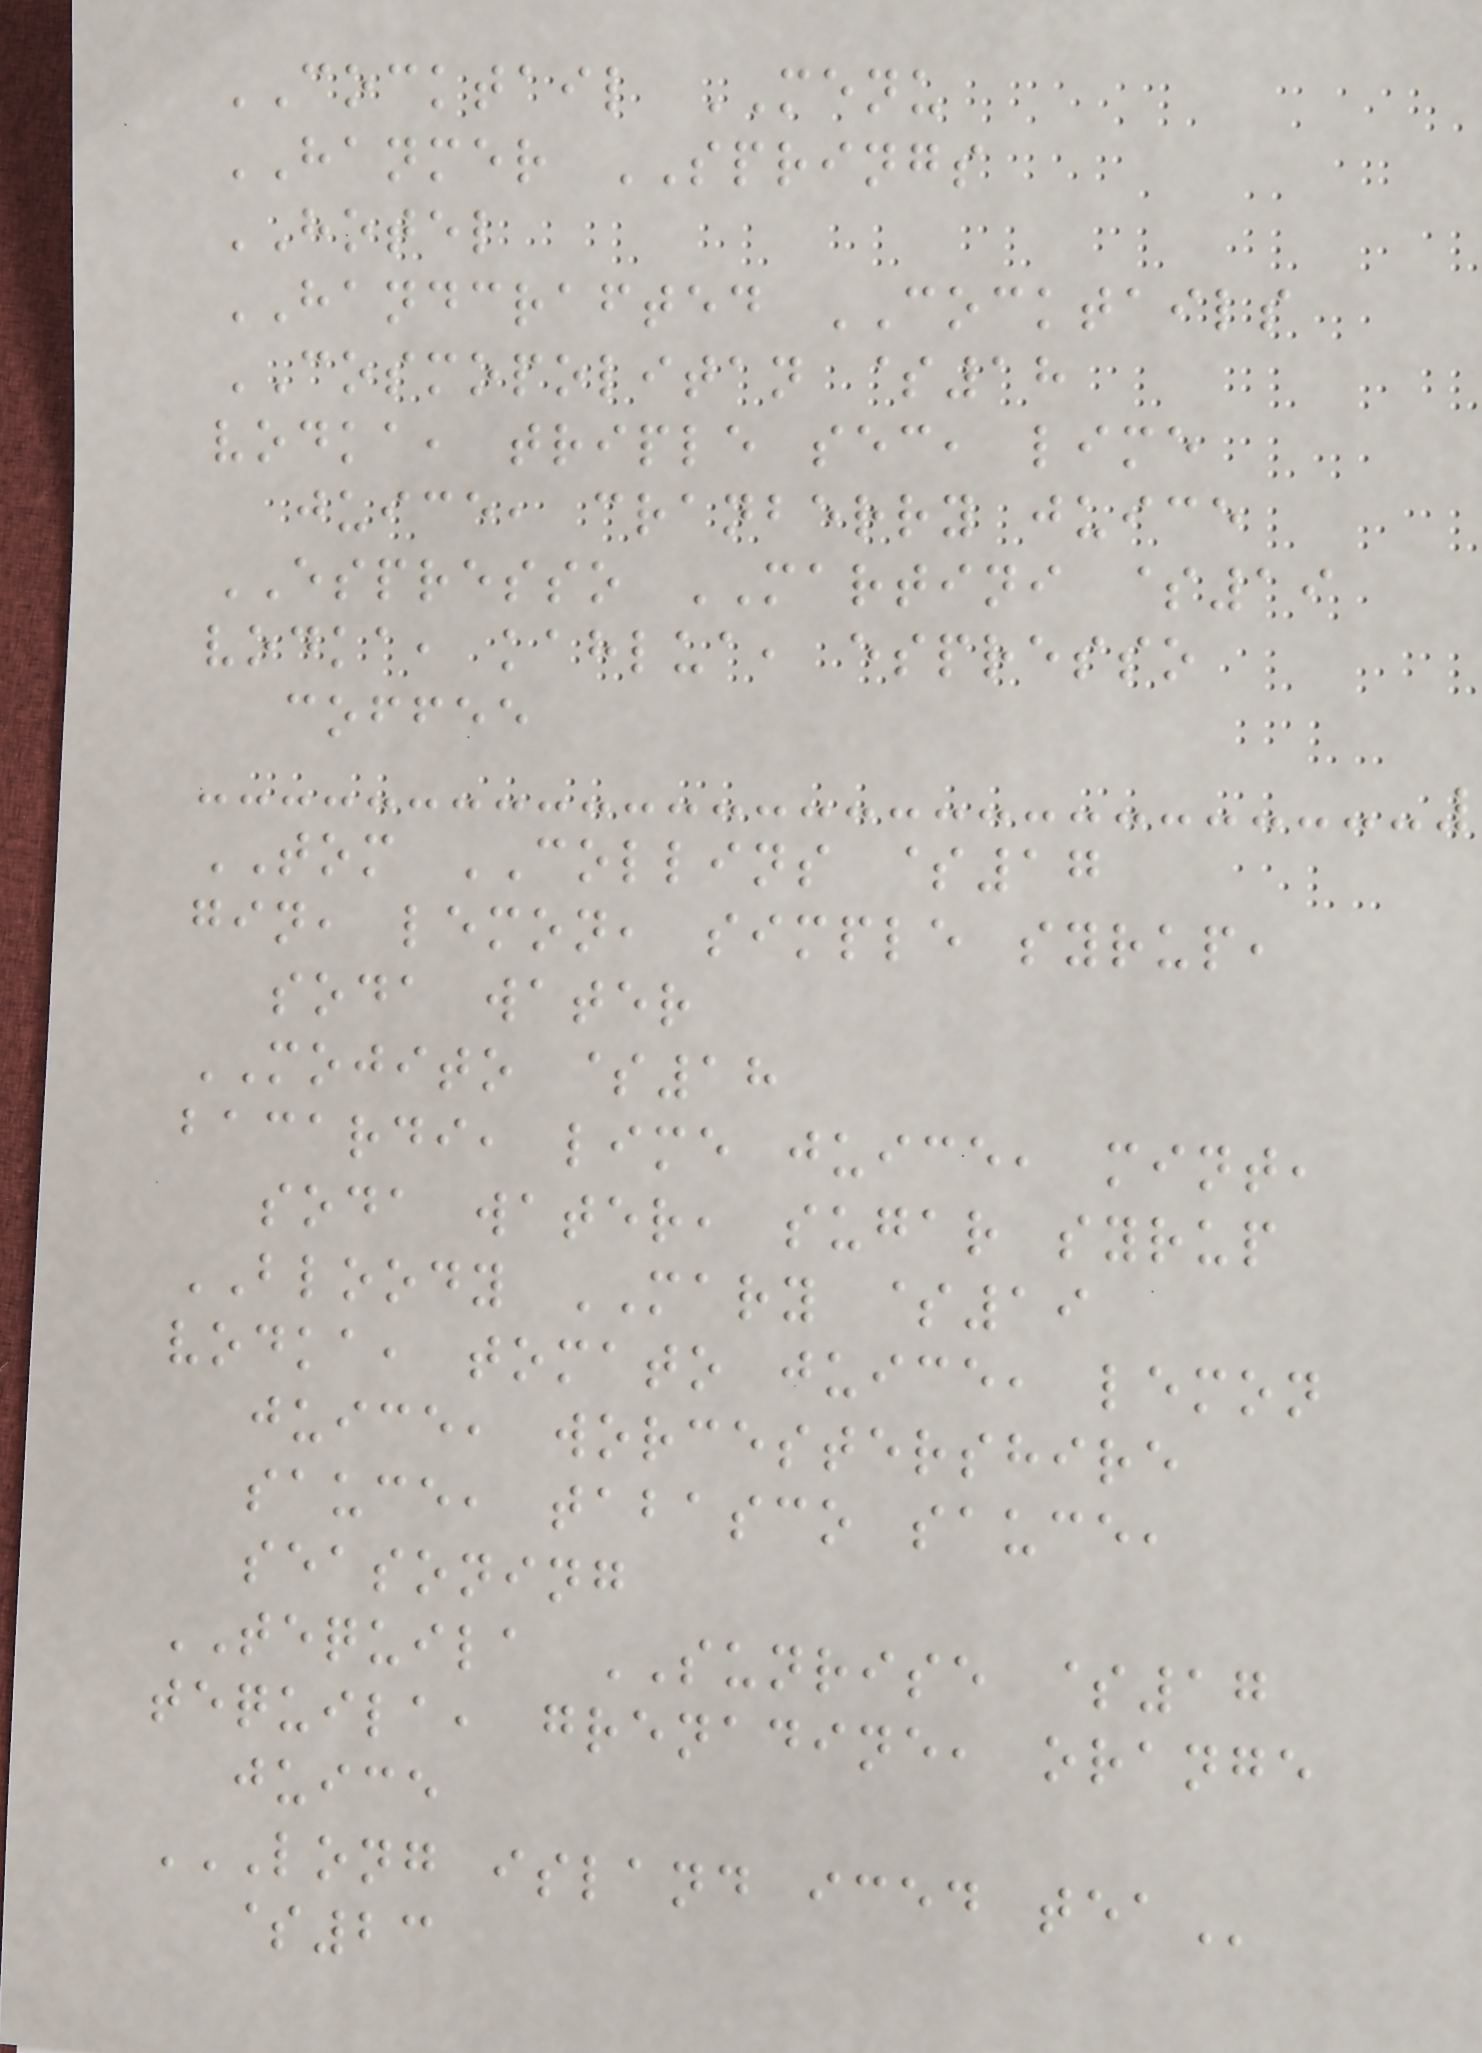COCKTAIL MENU
HANMER SPRINGS
HOTEL
HANDCRAFTED COCKTAILS
COSMOPOLITAN $18
vodka, triple sec, lime
juice, cranberry juice
ESPRESSO MARTINI $19
vodka, kahlua, espresso
coffee
TOM COLLINS $17
gin, lemon, simple syrup,
soda water
MOJITO $18
bacardi, lime juice, mint,
soda water, sugar syrup
BLOODY MARY $19
vodka, tomato juice, lemon
juice, worcestershire
sauce, tabasco sauce,
seasoning
TEQUILA SUNRISE $17
tequila, grenadine, orange
juice
LONG ISLAND ICED TEA
$23
